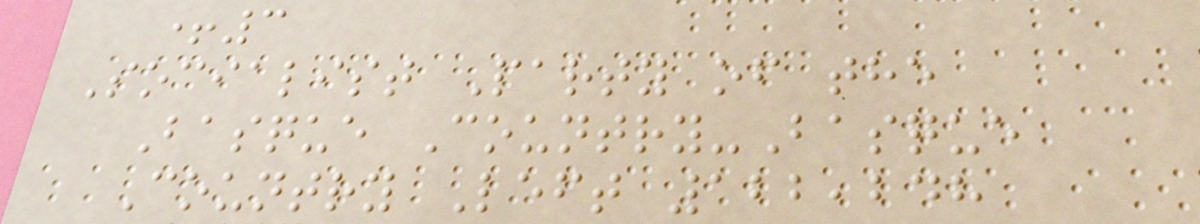+3
Socialist Party of the
Basque Country-Basque
Country Left 122,248
